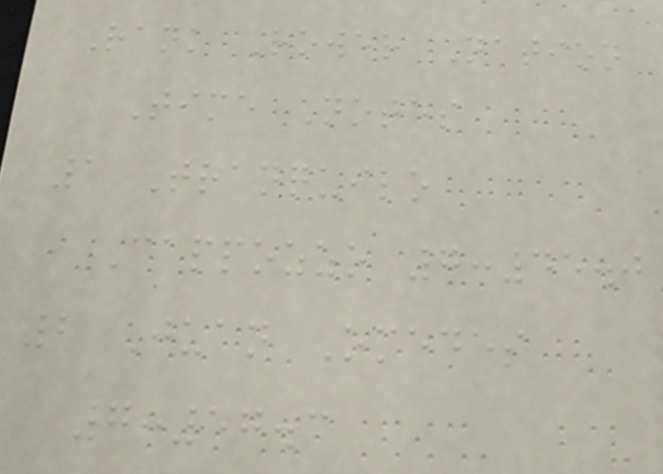Rank Rower Nation
Time Notes
1 Tranquilo
Cappozzo 7:45.0
2 Juan Omedes
7:57.3
